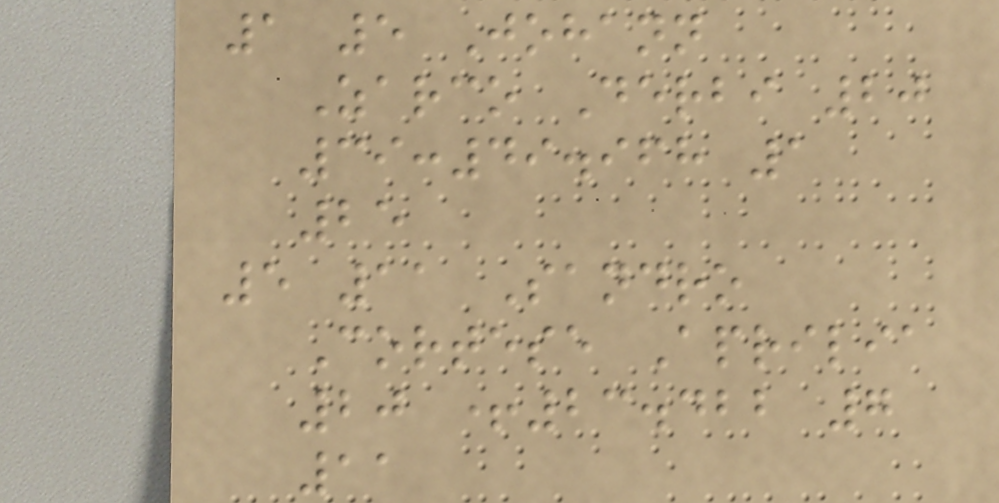1 5 Johann
Zarco Derbi 20
39:49.968 1
25
5 11 Sandro
Cortese Aprilia
20 +23.422 7
11
